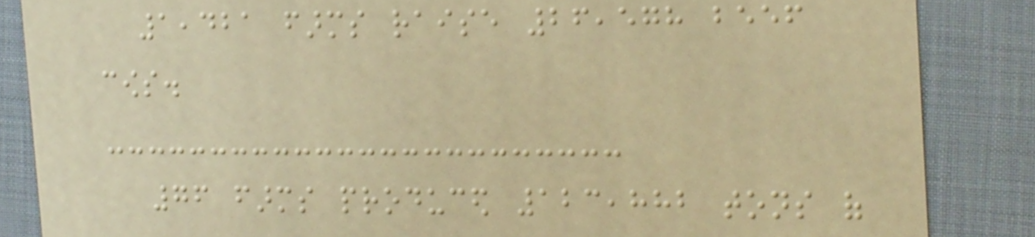1,421 farms raise 26,578 beef
cows.
76 farms produced 123,882 tons of
